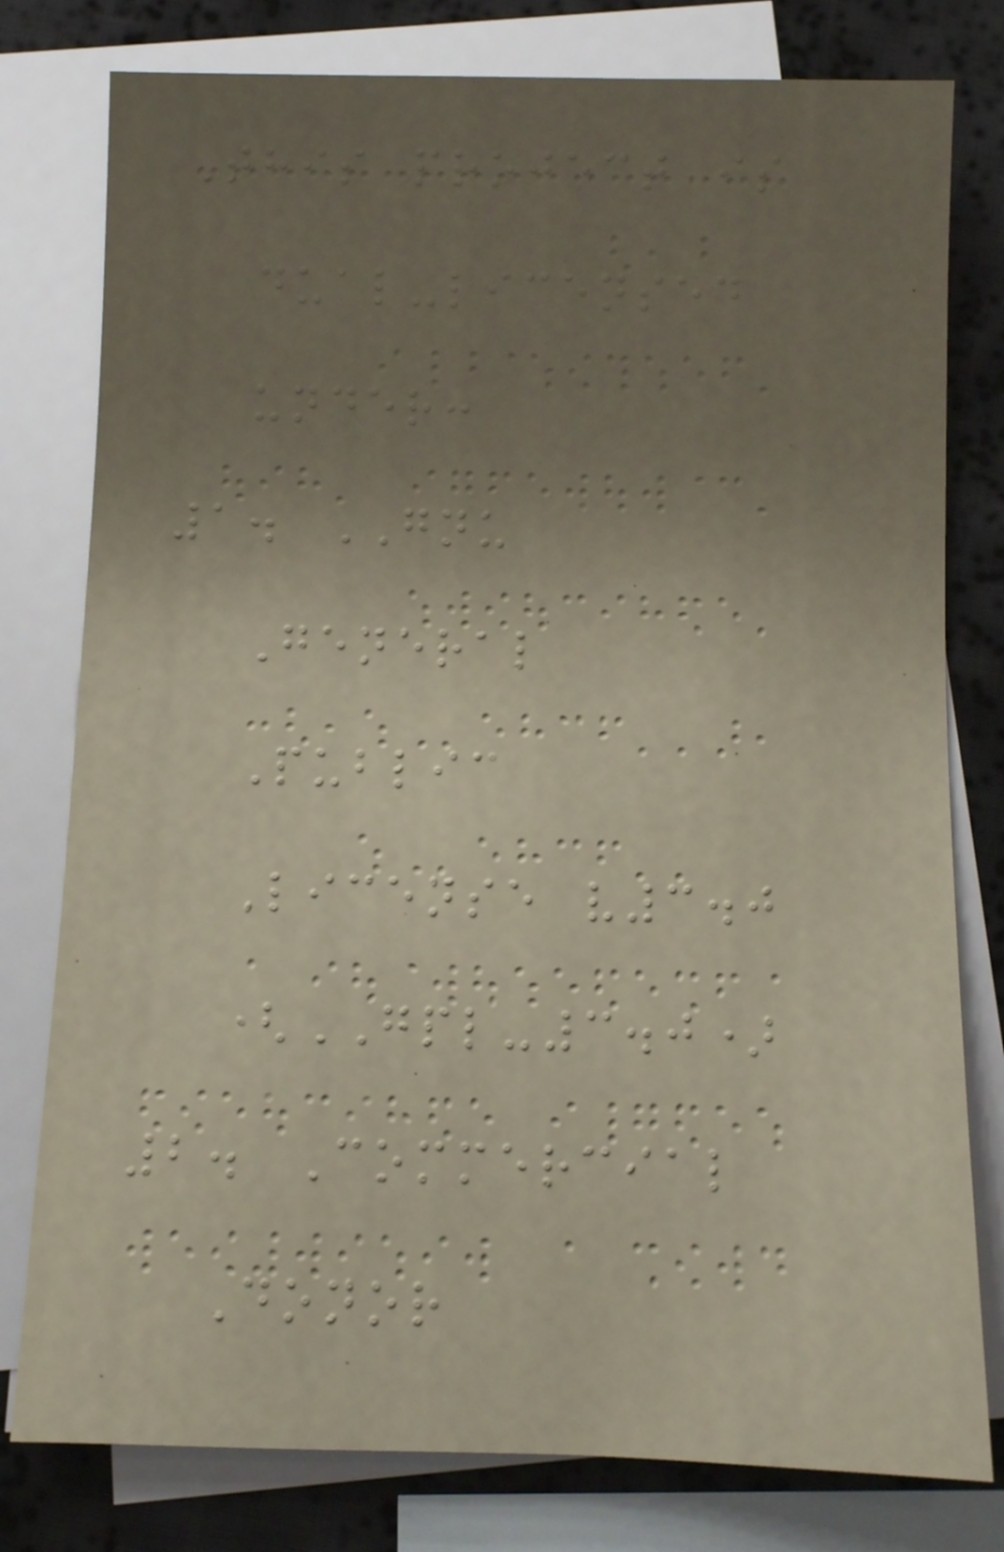This project is
dual-licensed
under:
1. GNU
General
Public
License v3.0
(GPL-3.0)
2. Commercial
Donor
